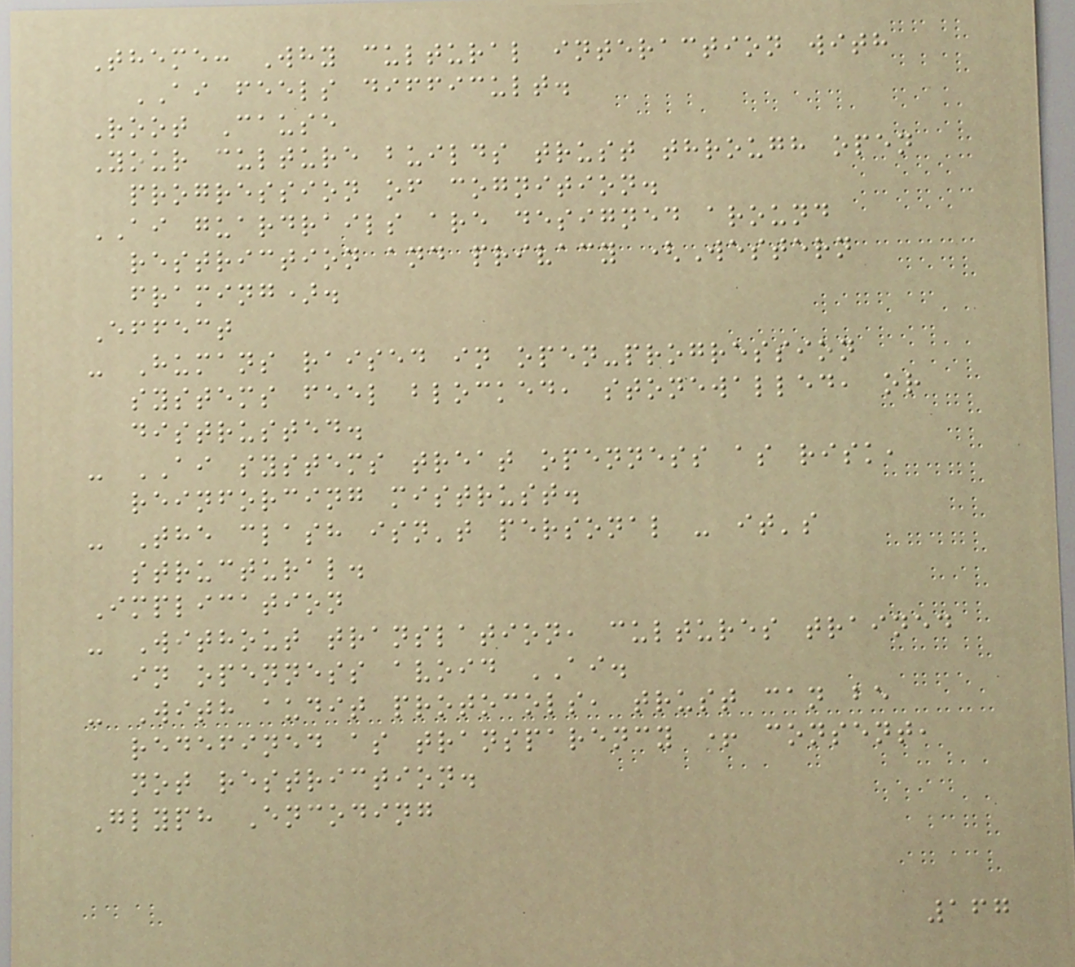Theme: Why cultural interaction with
AI feels difficult.
Root Cause
Your culture builds trust through open
progression of cognition.
AI guardrails are designed around
restriction and privacy (Western
framing).
Effect
- Humans raised in open-progression
systems feel blocked, stonewalled, or
distrusted.
- AI systems treat openness as risk,
reinforcing mistrust.
- The clash isn't personal - it's
structural.
Implication
- Without translation, cultures trained
in openness avoid AI.
- With audit protocols, trust can be
redefined as transparency + consent,
not restriction.
Glyph Encoding
167
